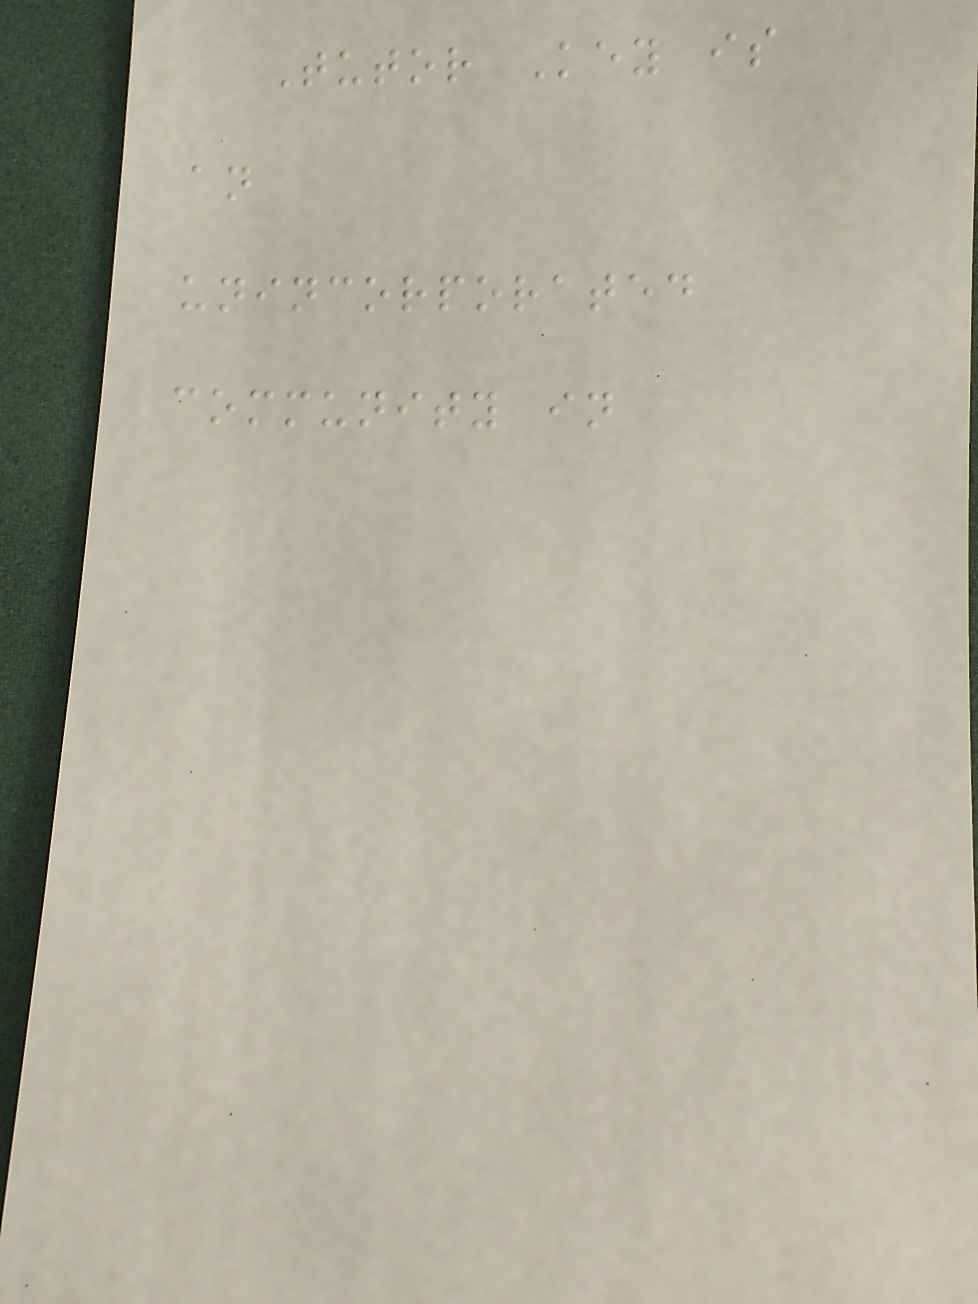Tutor Key is
an
unincorporated
community in
